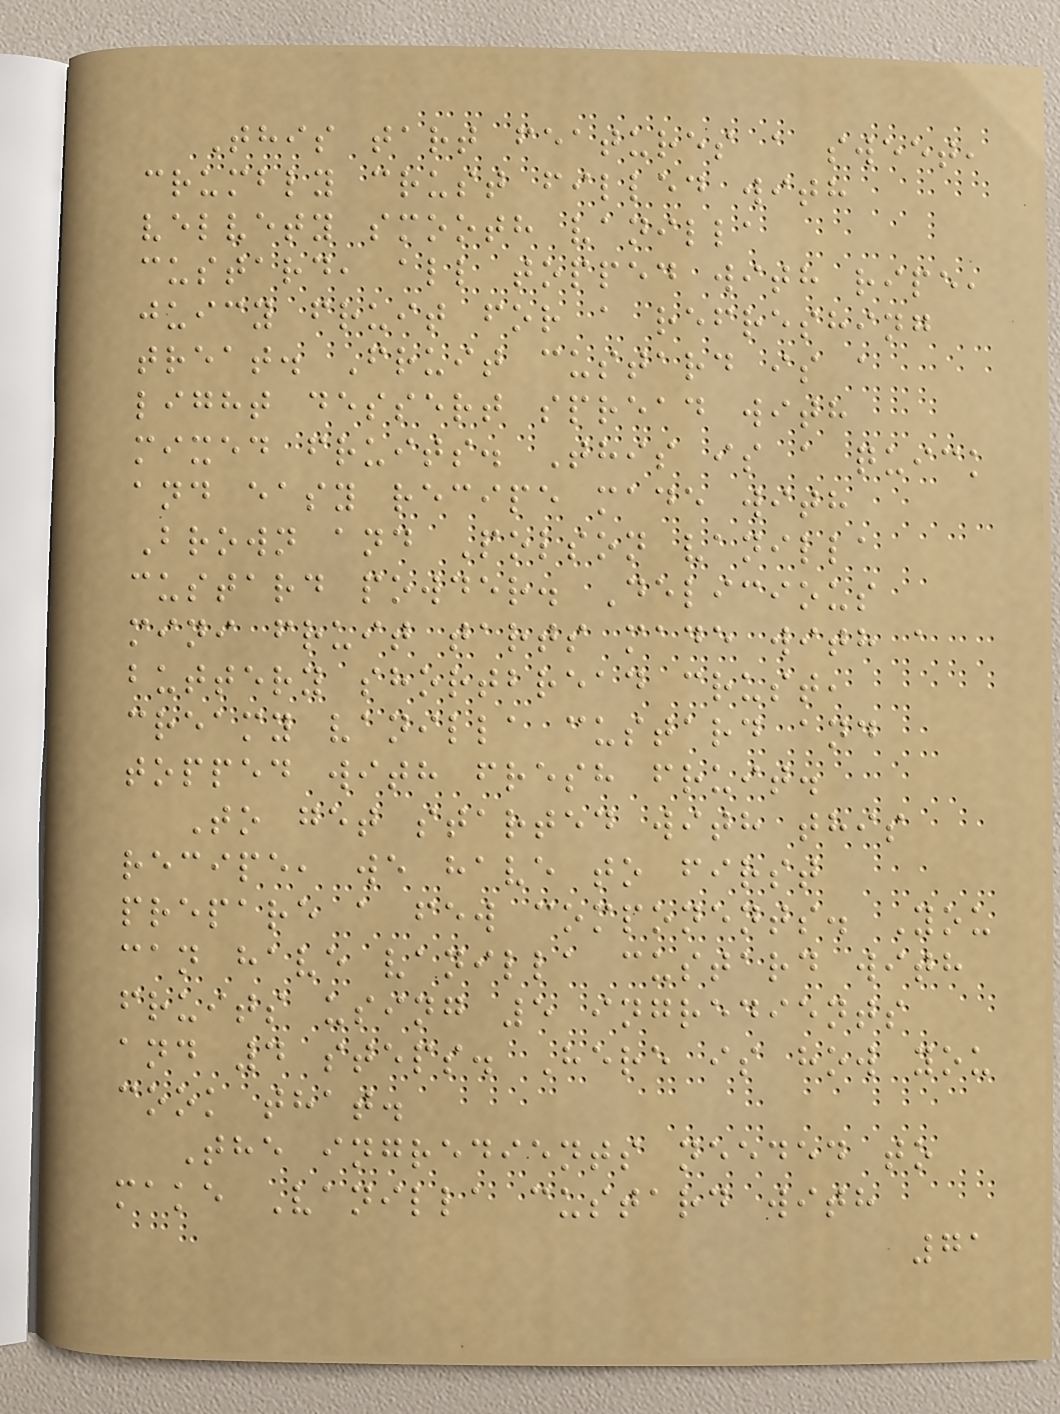This tart features a sweet,
crumbly crust filled with
velvety smooth vanilla
custard, all topped with ripe,
juicy fruit for a refreshing
treat. Fruit custard is a
light dessert spread with
mixed fruits. This is a quick
and easy recipe made with
Brown and Polson vanilla
custard powder. Delicious
mini fruit tarts made with a
buttery shortbread crust,
creamy vanilla custard and
topped with fresh fruit.
To get started with this
recipe, we have to first
prepare a few components. You
can have vanilla custard with
fruits using 5 ingredients
and 4 steps. Here is how you
cook that.
The ingredients needed to
make Vanilla custard with
71
